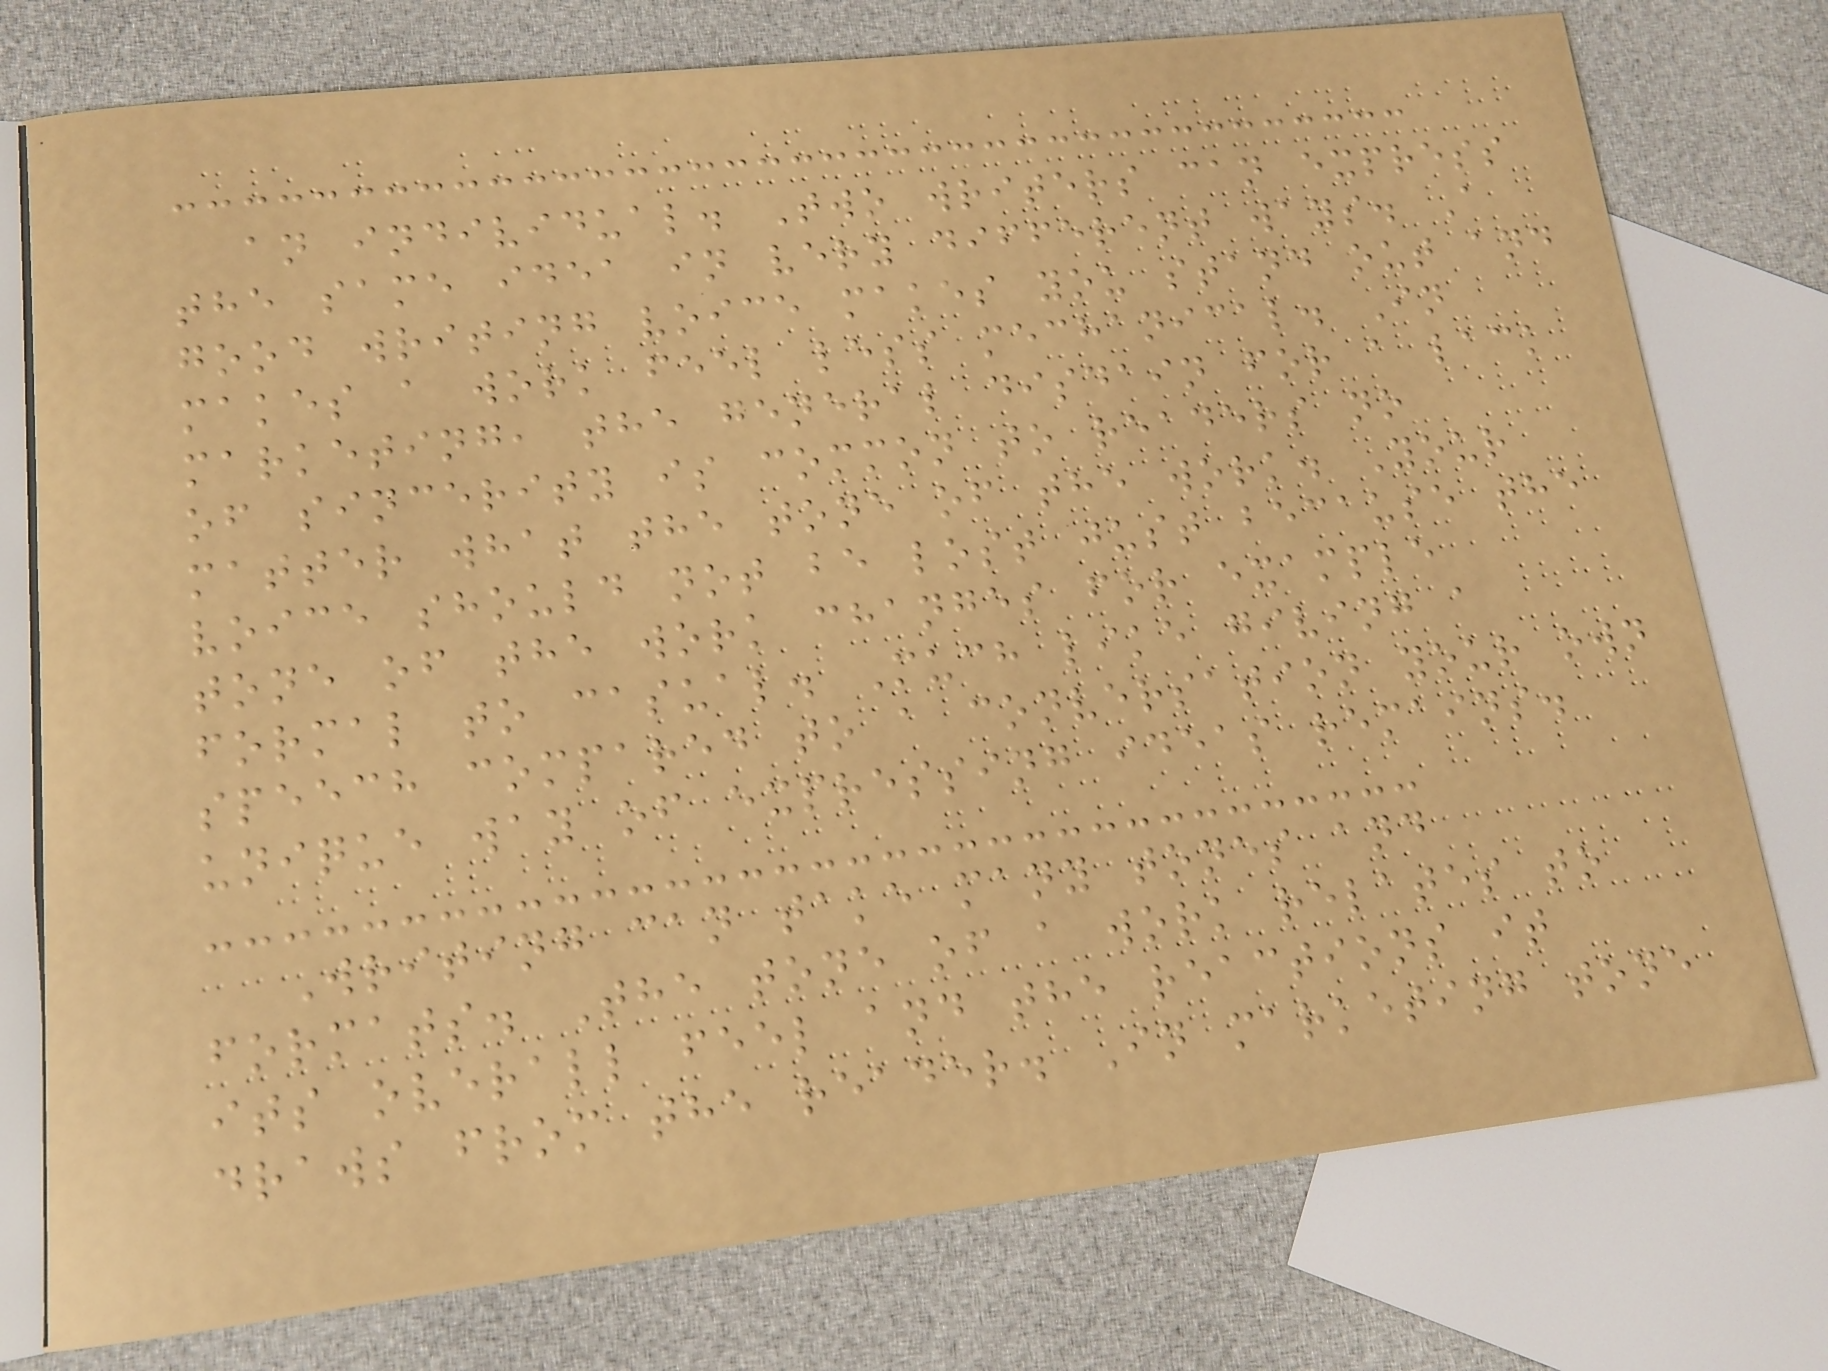an individual. Two writers can express
the same idea in very different ways. A
good writing voice makes you stand out and
makes a work feel less mechanical. In
marketing, the general disdain for a lack
of sincerity is common to readers no
matter what the tone of the work. Your
voice should not be lost just because the
tone of the work changes for example
formal to casual. Much like giving a
speech compared to a conversation your own
unique way of expressing ideas remains.
Writing can take many tones and
formats. The tone of a work relates to
its overall feel and the reactions it
draws from the reader. In marketing tone
